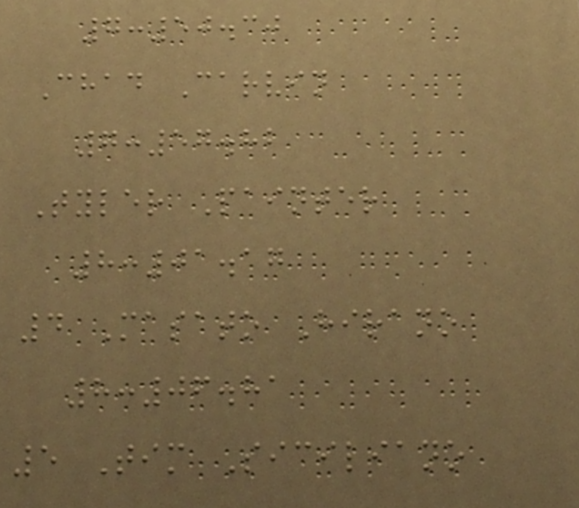7:50.30
Chad Carvin
7:57.82
Tyler Painter
8:01.17
4 Masato Hirano
8:06.81
5 Tim Siciliano
